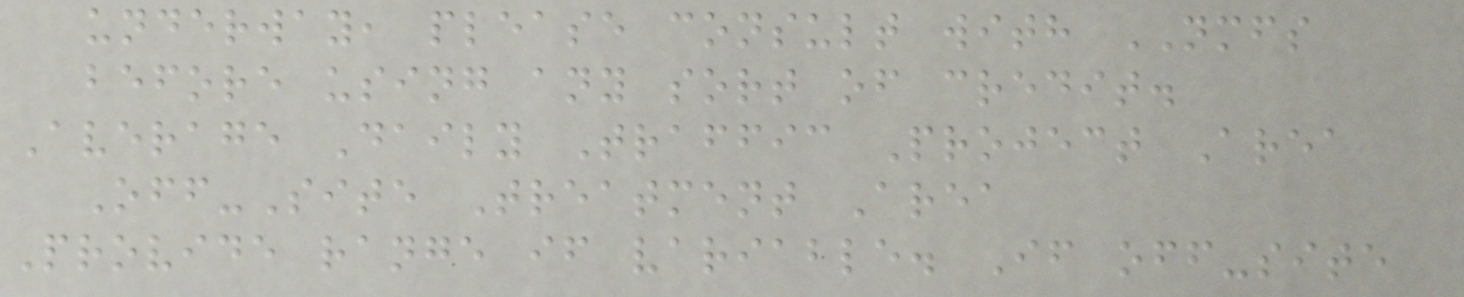underway, please consult with NMFS
before using any sort of credit.
Average Daily Traffic Project Area
Off-Site Treatment Area
Provide range if variable. If off-site
